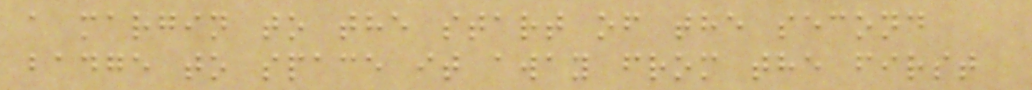a margin to the start of the second
badge to space it away from the first
